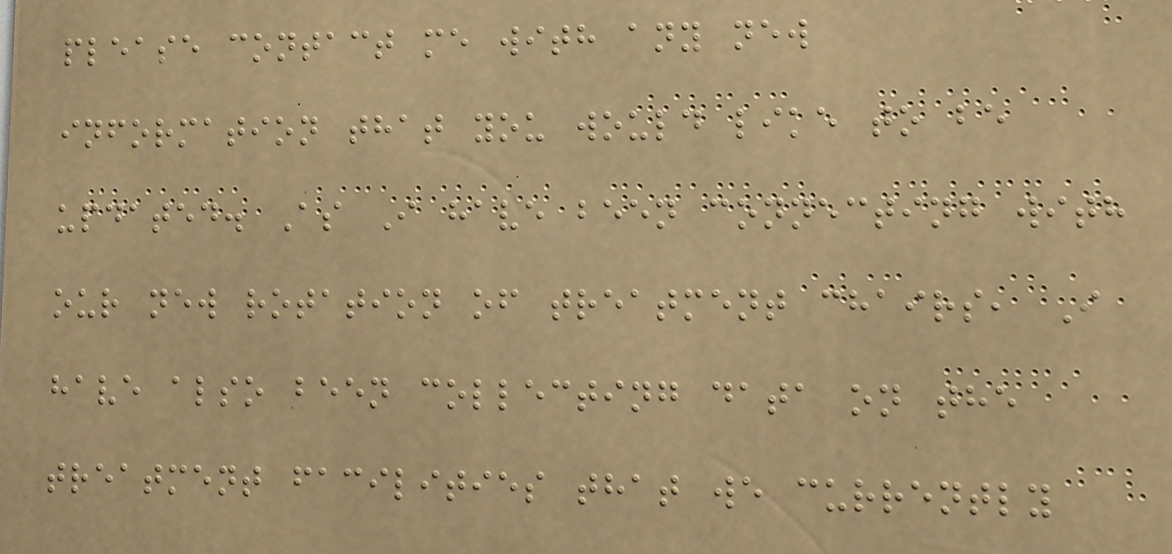please contact me with any new
information that you would like to be
updated. As I have been connecting with
our new rotation of treatment chairs, I
have also been collecting data on the
treatment facilities that we currently
